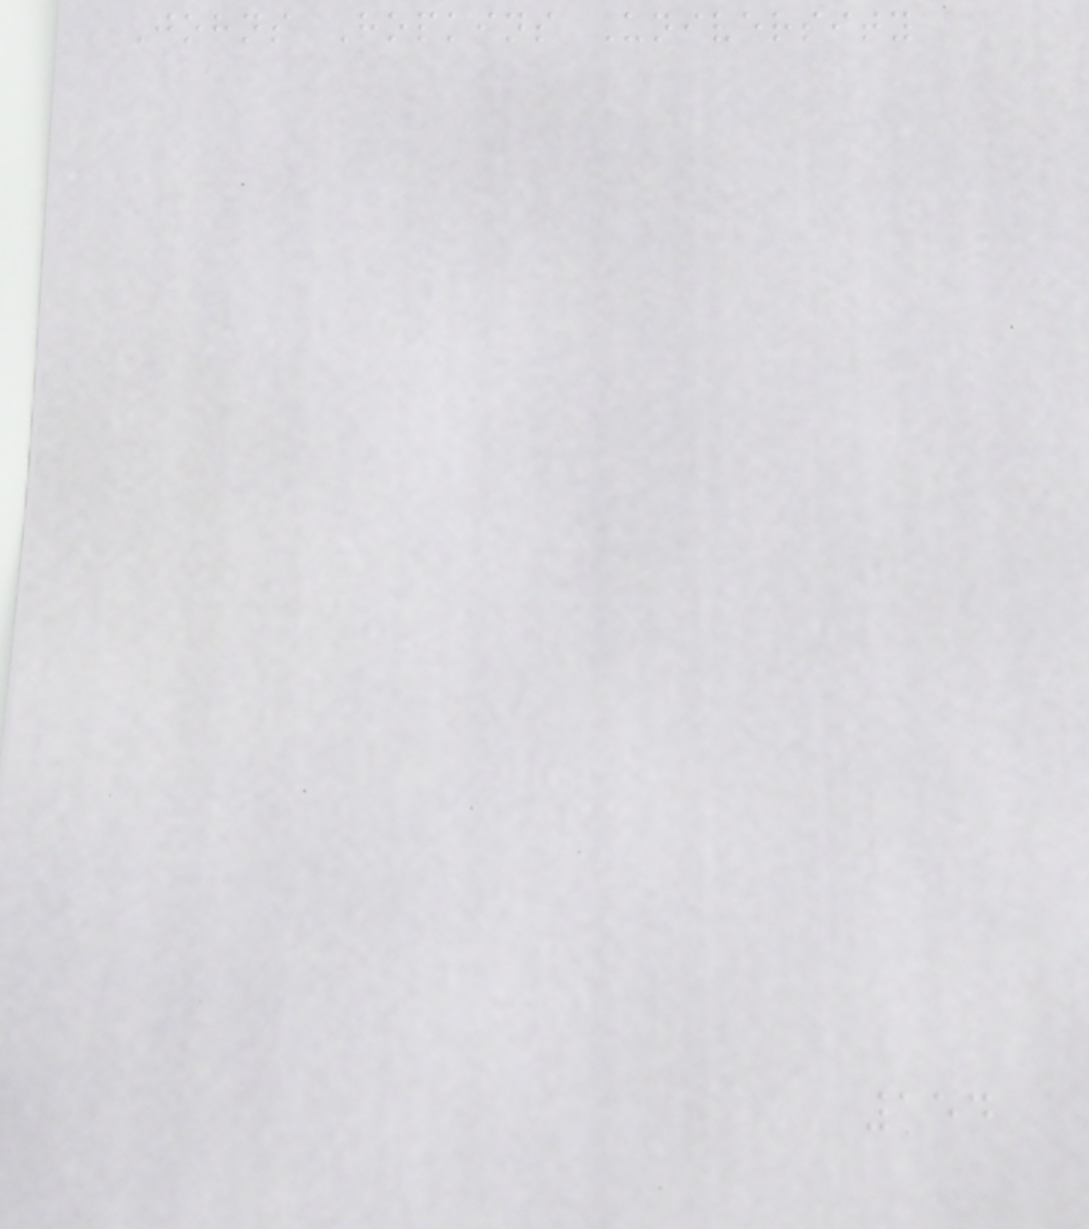Johns Hopkins University
154
